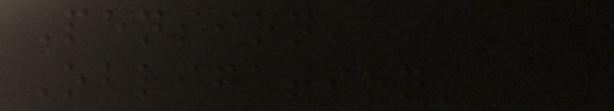Pension
Obligations
